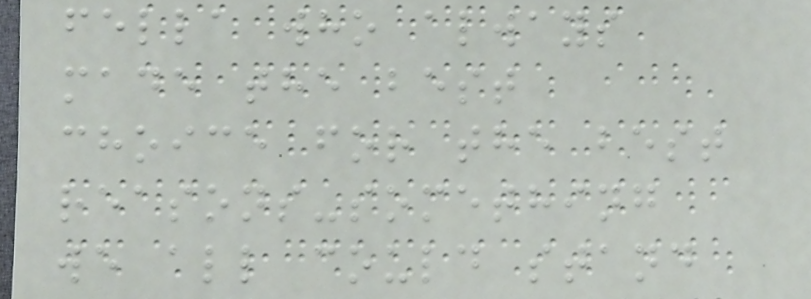fella who always
made the best
choice for the best
reasons-something
we all could stand
